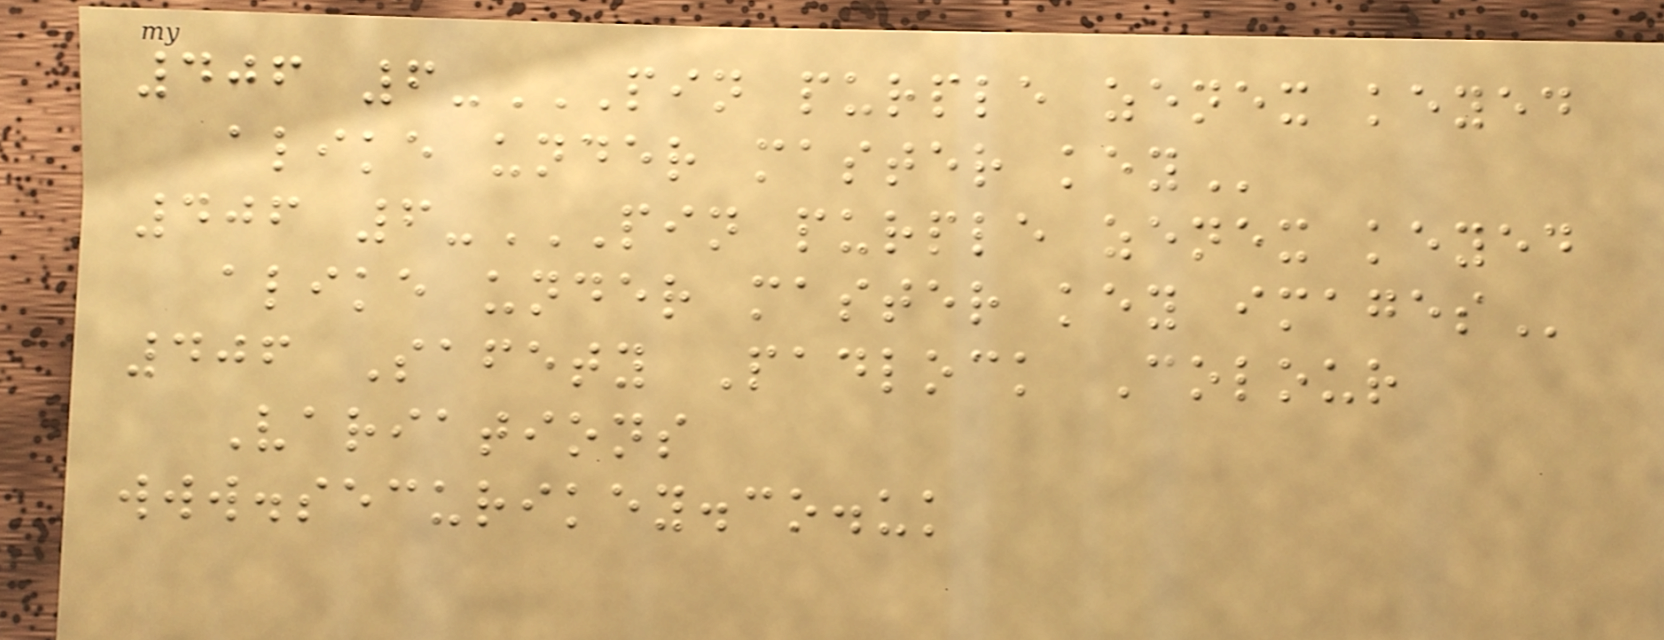406 6-PIN PURPLE ZENEX KEYED
ALIKE UNDER MASTER KEY
406 6-PIN PURPLE ZENEX KEYED
ALIKE UNDER MASTER KEY IMAGES
406 Safety Padlock Colour
Variations
www.securikey.co.uk
